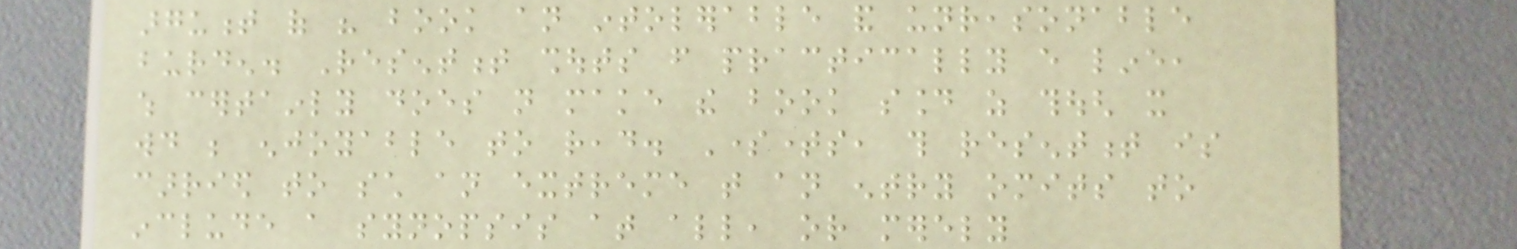argument of his book an intolerable and unreasonable
burden. Resentment shouts from practically every line,
which certainly does not make the book sound as though it
would be enjoyable to read. Sometimes, this resentment is
carried to such an extreme that an entry omits to
include a synopsis at all, or merely
